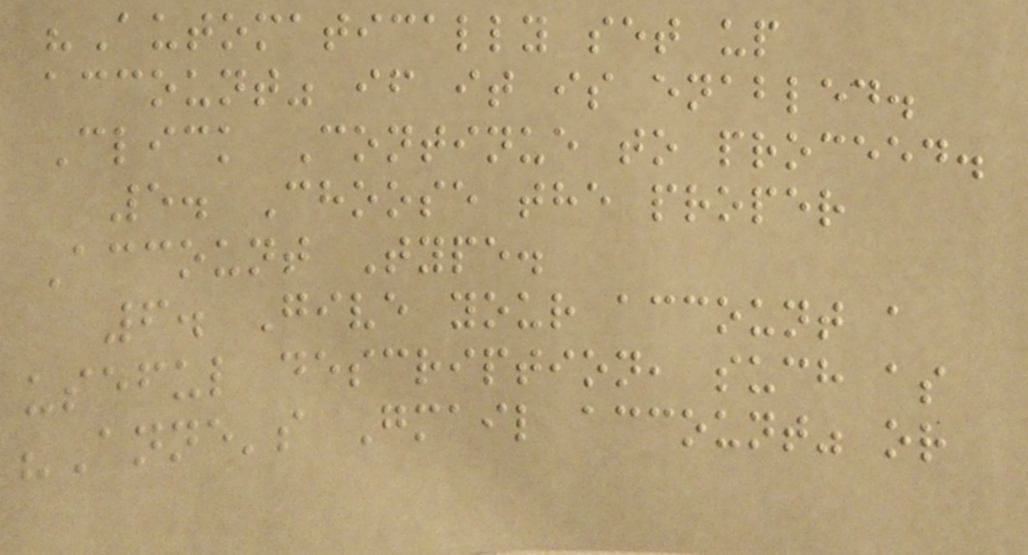"Automatically set up
account" if it is enabled.
Click Continue to proceed.
5. Choose the proper
Account Type.
6. Give your account a
useful description, such as
"Anne's Gmail account" or
